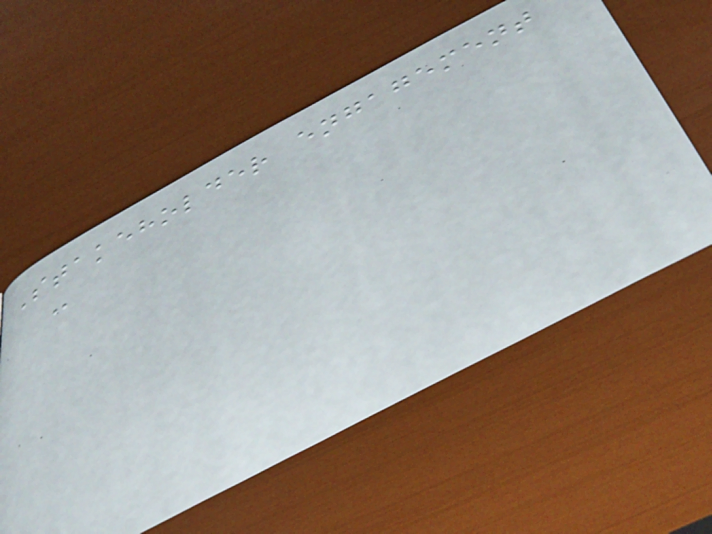Stakeholder engagement
-
